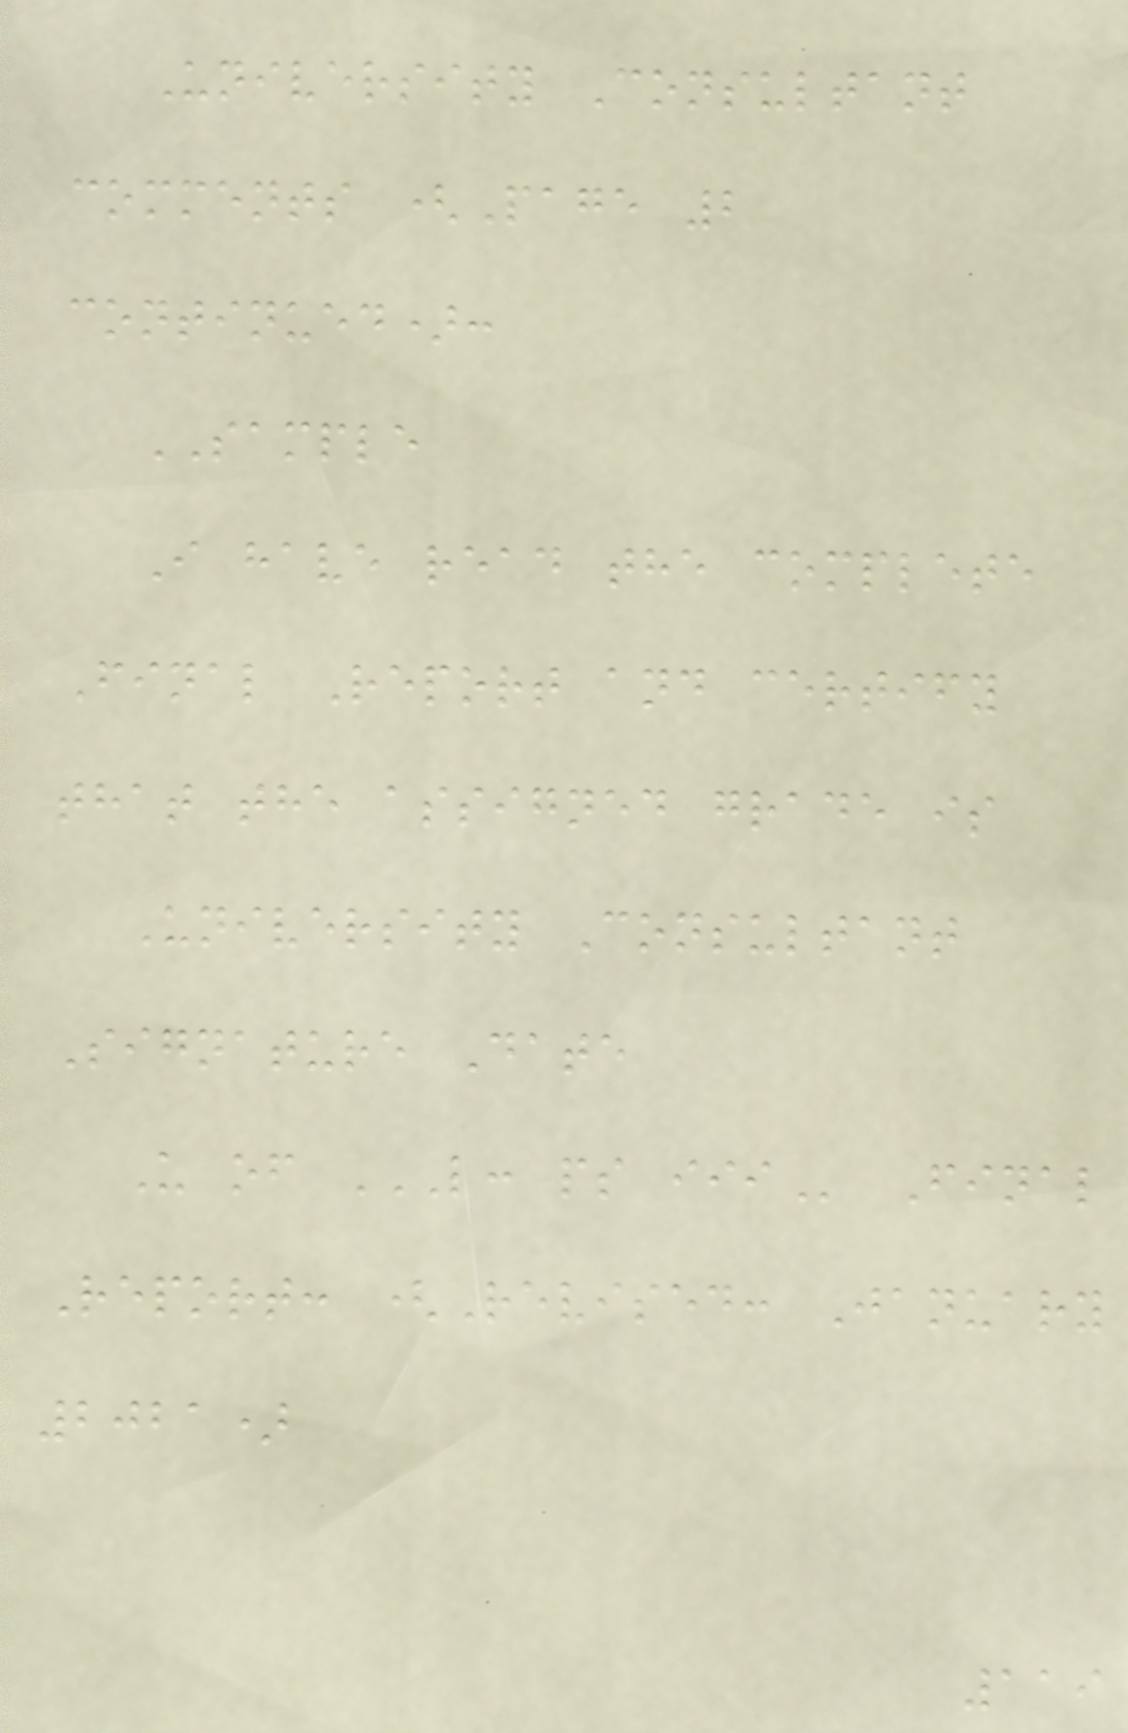University Consultant
comments (Page 2
continued):
SAMPLE
I have read the complete
Final Report and certify
that the assigned grade is
University Consultant
Signature Date
U of L: PS III Final
Report: (Revised: January
2021)
119
